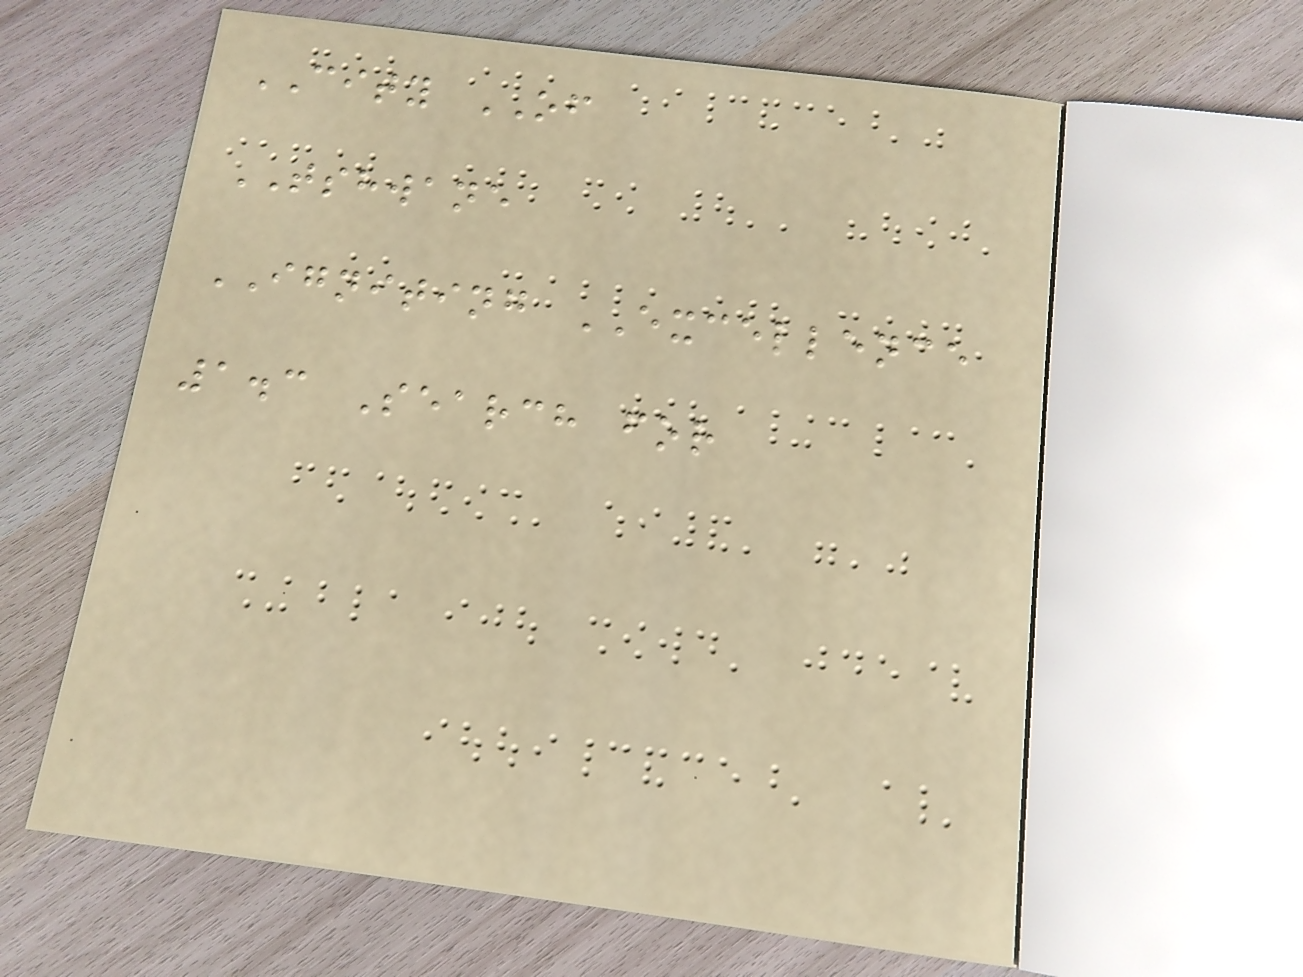CITY OF
TSHWANE
IGNITING EXCELLENCE
1.3 Search for
